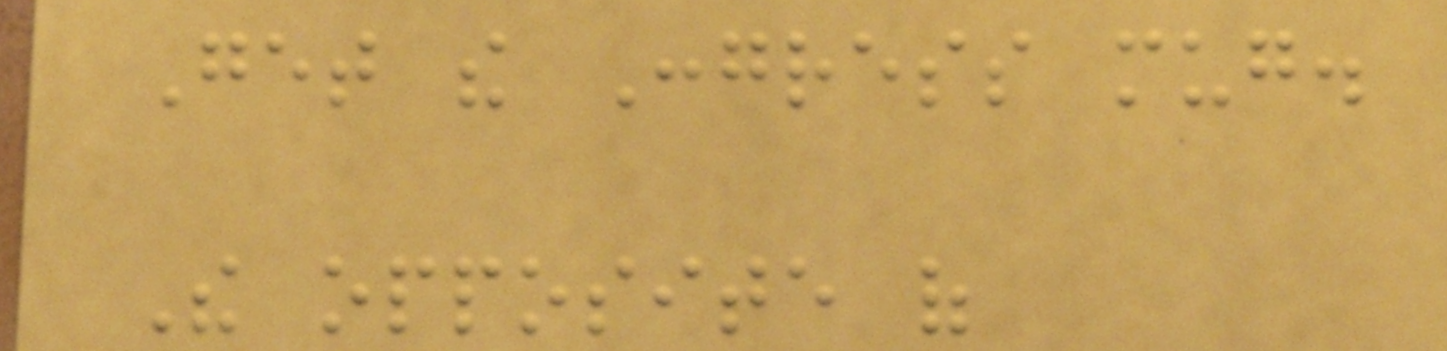Get the Congress mug.
The opposite of
